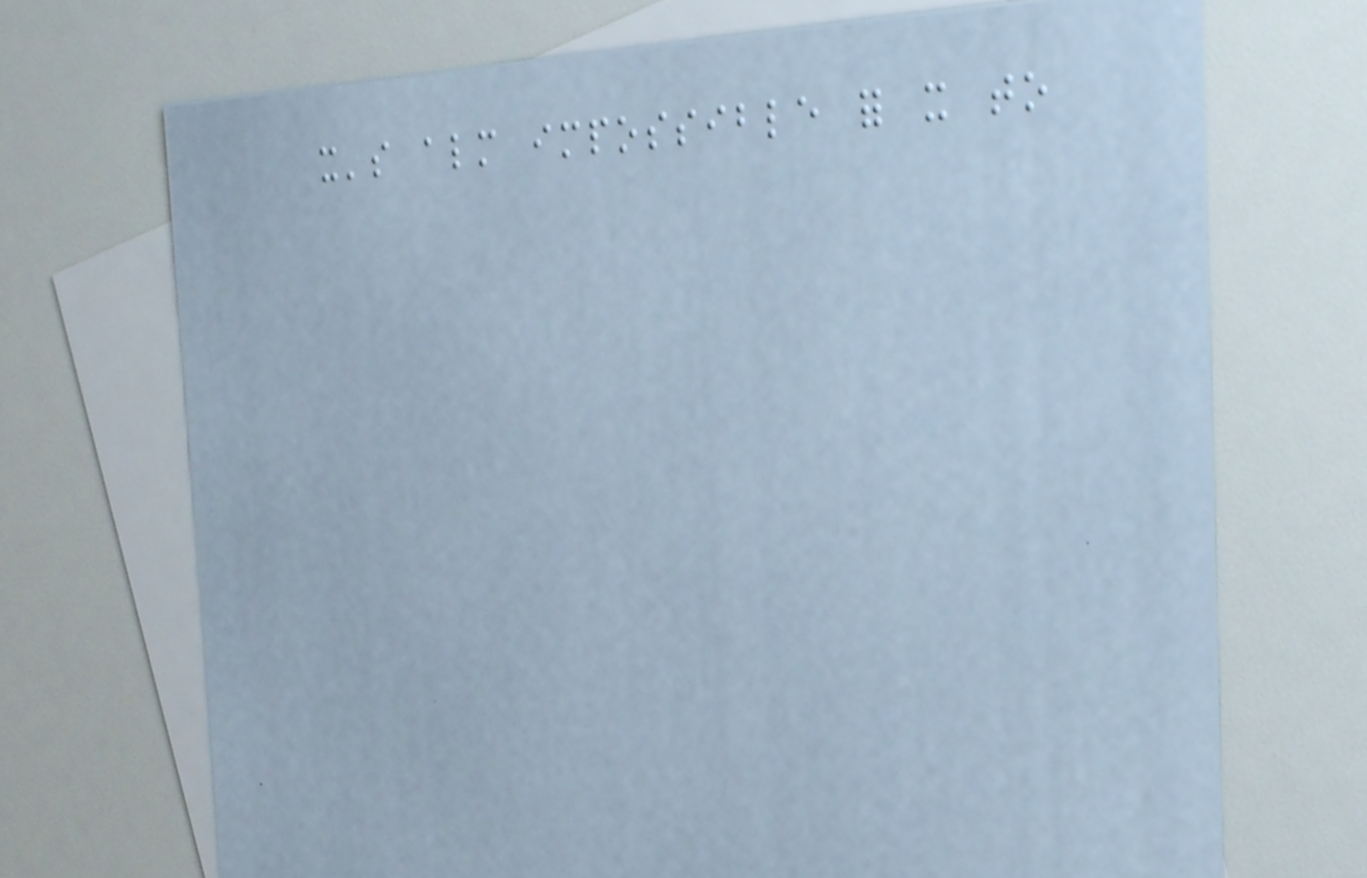it's almost impossible for it to
